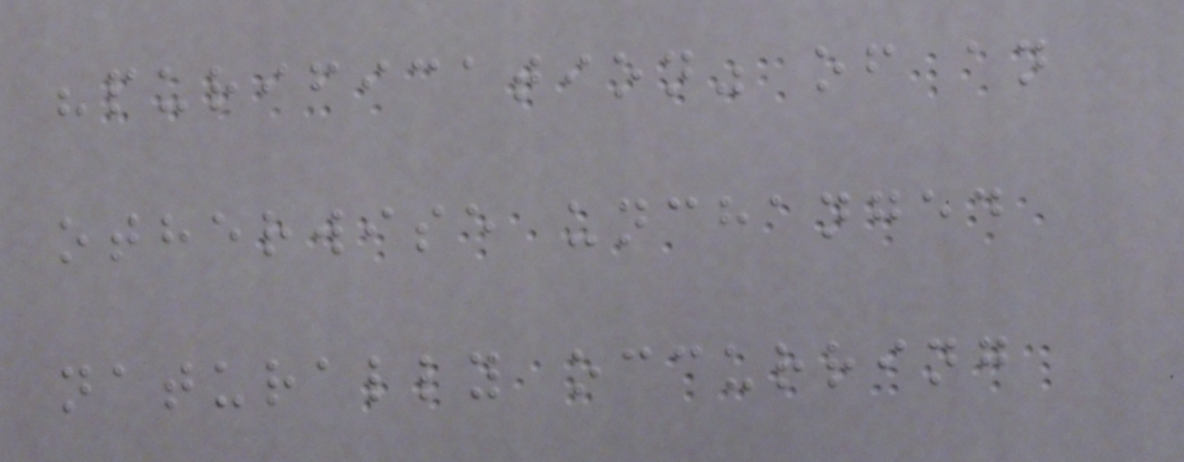"purification" of an
otherwise unchanged
naturally occurring
